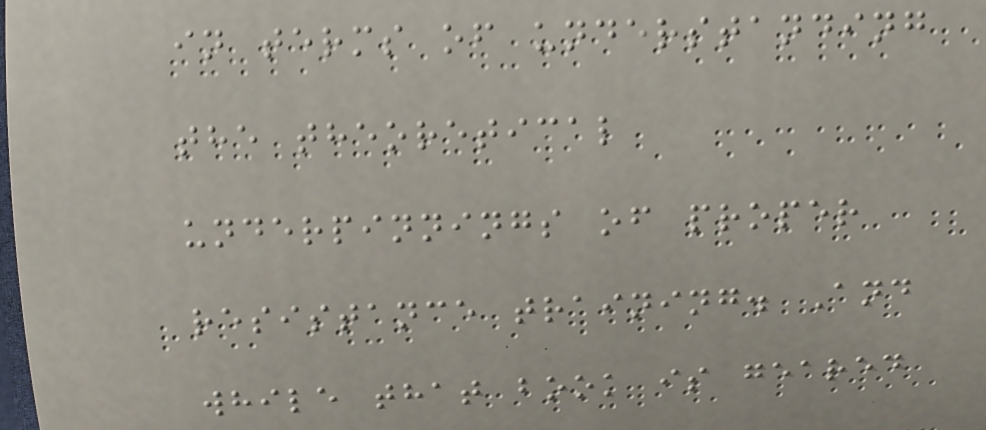in terms of understanding
the theoretical
underpinnings of proper
resistance training. And
while that book is geared
